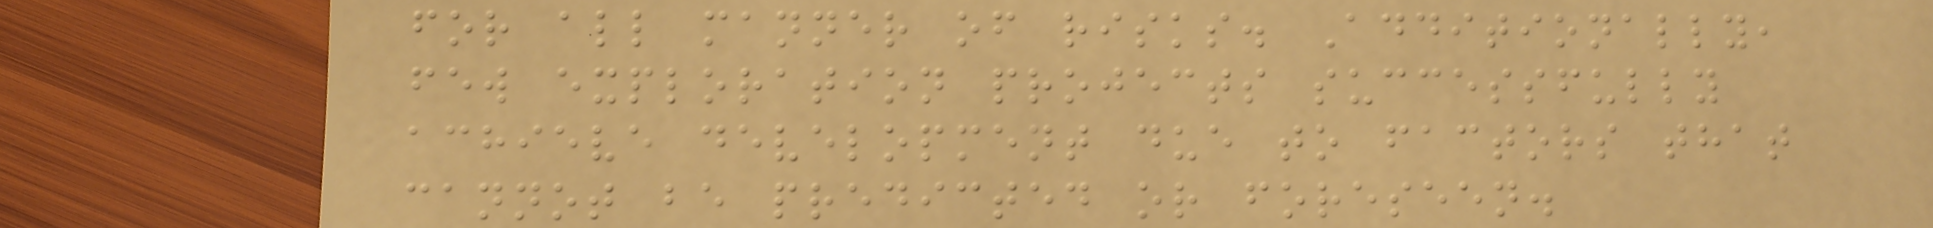for all manner of risks. Additionally,
few exploration projects successfully
achieve development due to factors that
cannot be predicted or foreseen.
